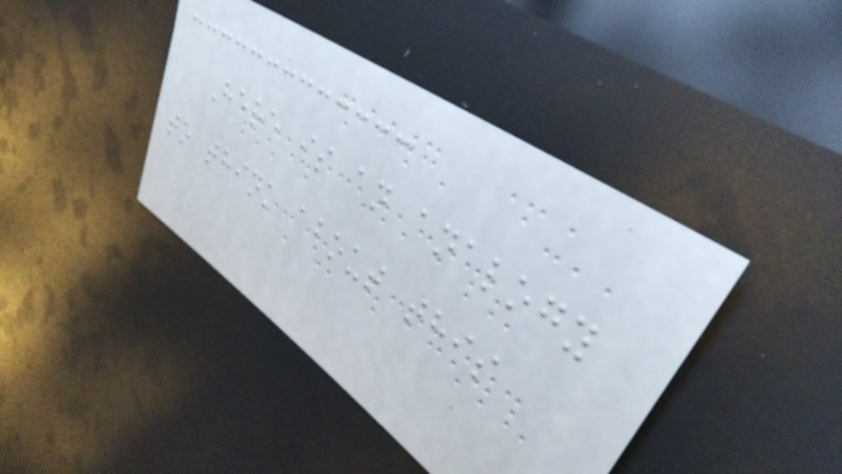Here is an analogy
to think about this
